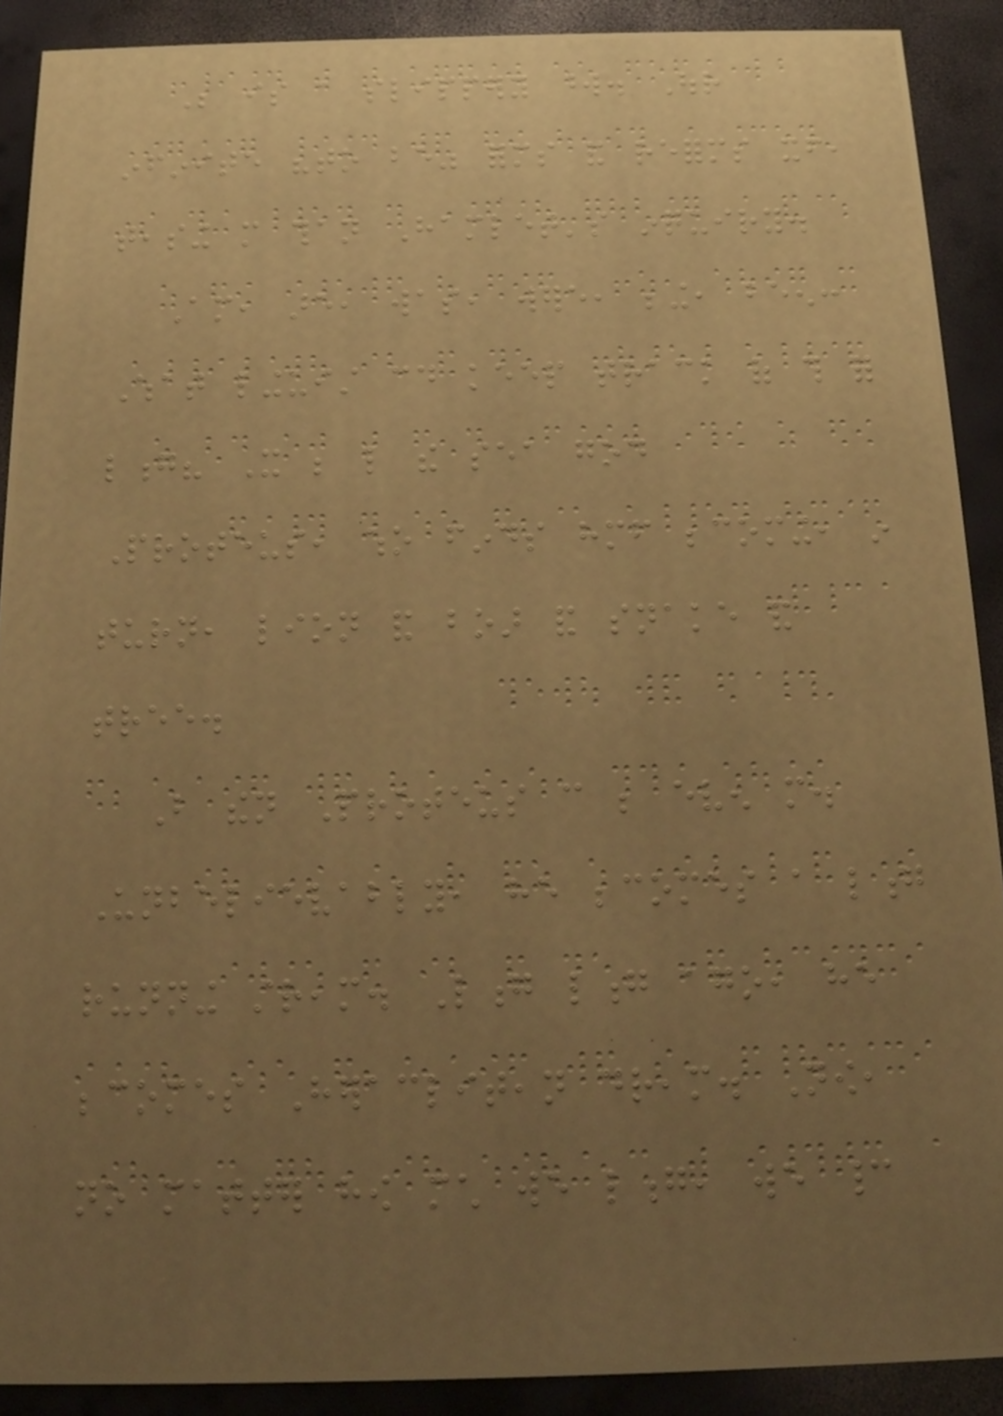Be is a slippery word. Our
infinite "to be" forms and reforms itself,
teasing more than Hamlet's inquiry.
Am, are, was, were, being, been:
What linguist could keep track of this for
long? It be like the sea god
Proteus, who finds himself becoming, in
turn, lion and boar and snake and
tree.
But then Proteus can be even more.
Unbelievably, he becomes a long
running stream. Long long ago, he
becomes Heraclitean dream. Now,
no matter how much we long, we cannot
